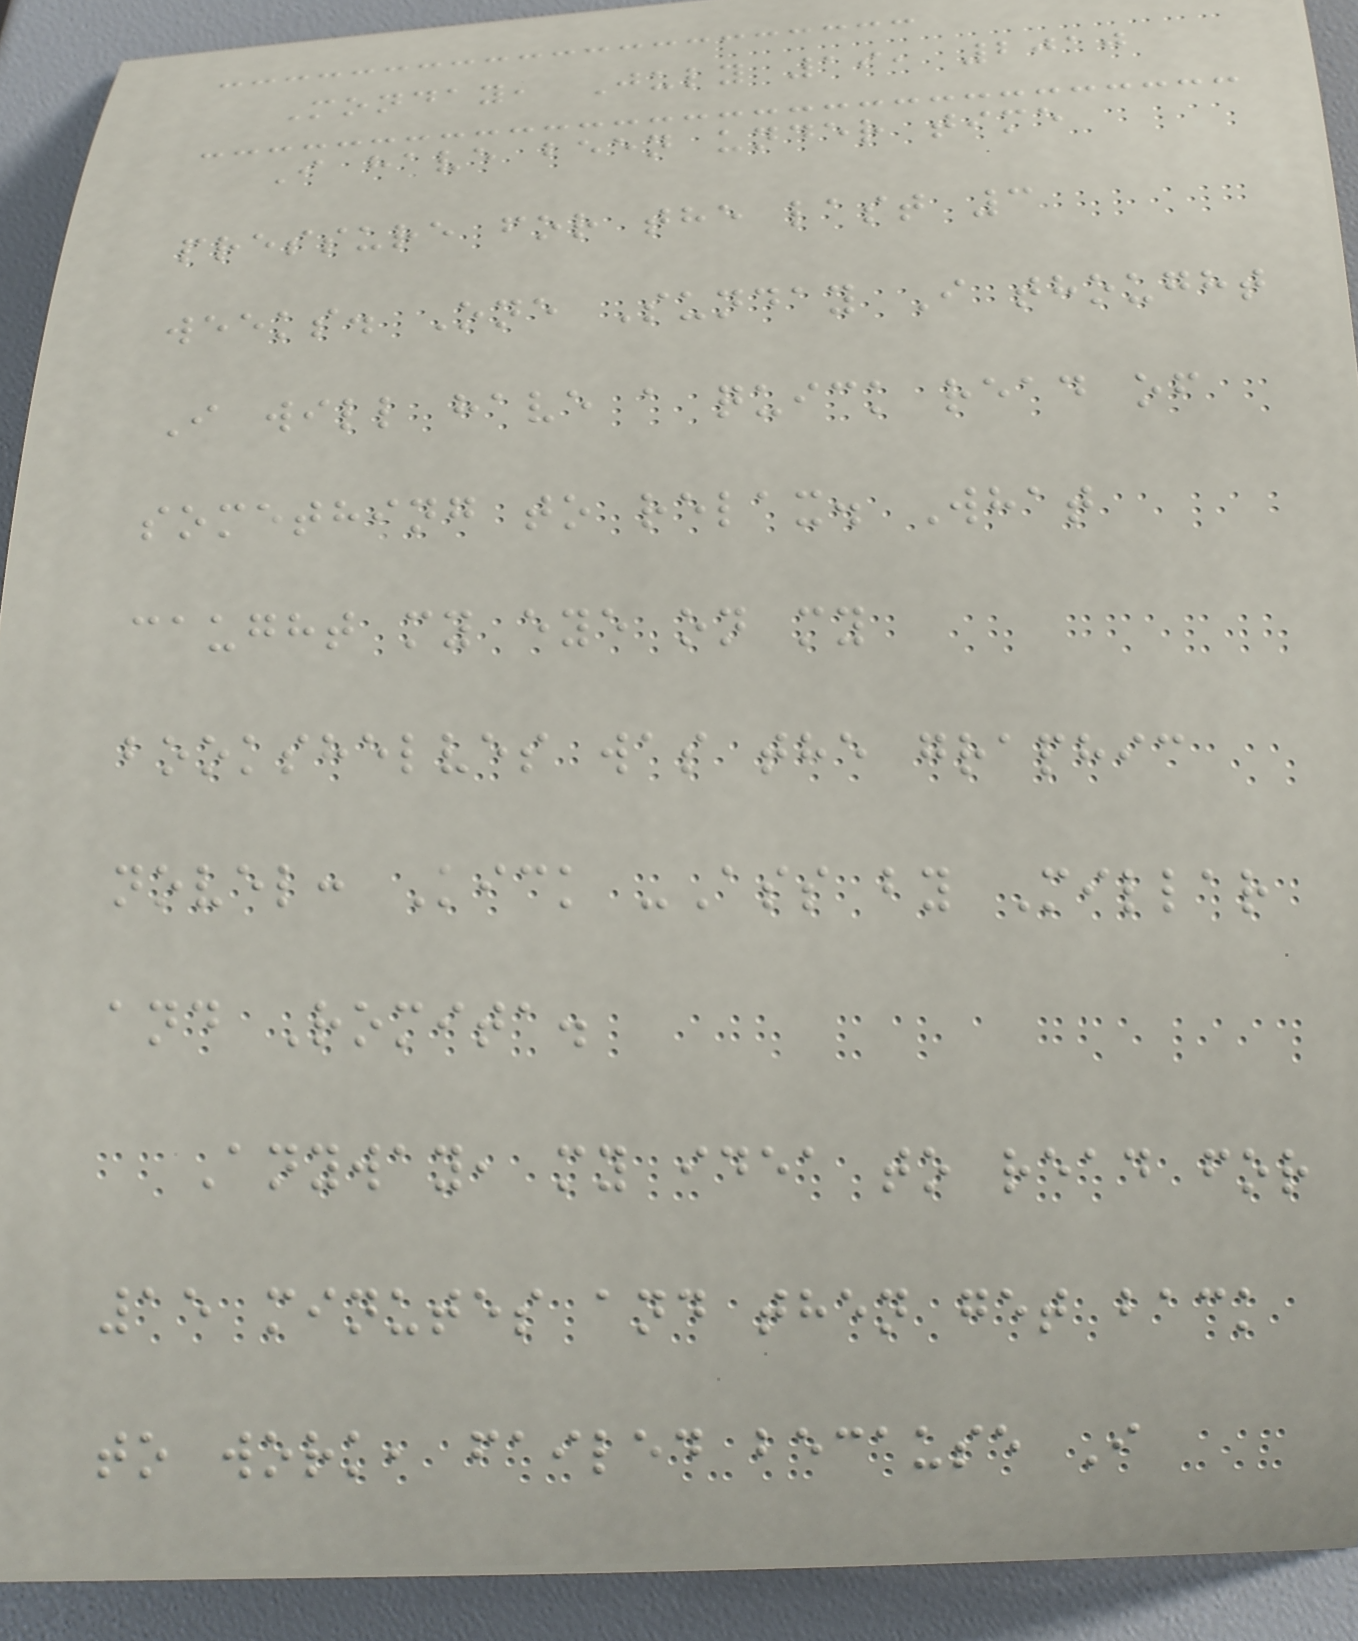Monday, July 19, 2010
I have been under time
pressure for the last 3
weeks. One Sunday I thought
I will have a quick read of
something to relax. What
caught my eye on my
bookshelves was the graphic
novel: Kick -Ass by Millar
and Romita.
Anyway, my idea to read for
15 minutes and then get back
to work, failed because I
